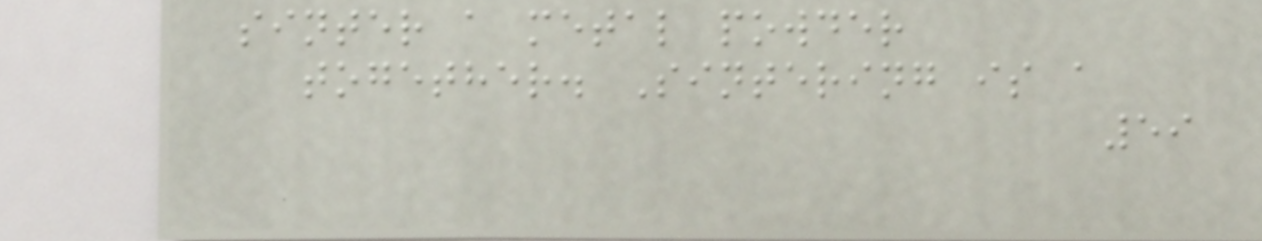sinter a metal powder
together. Sintering is a
59
